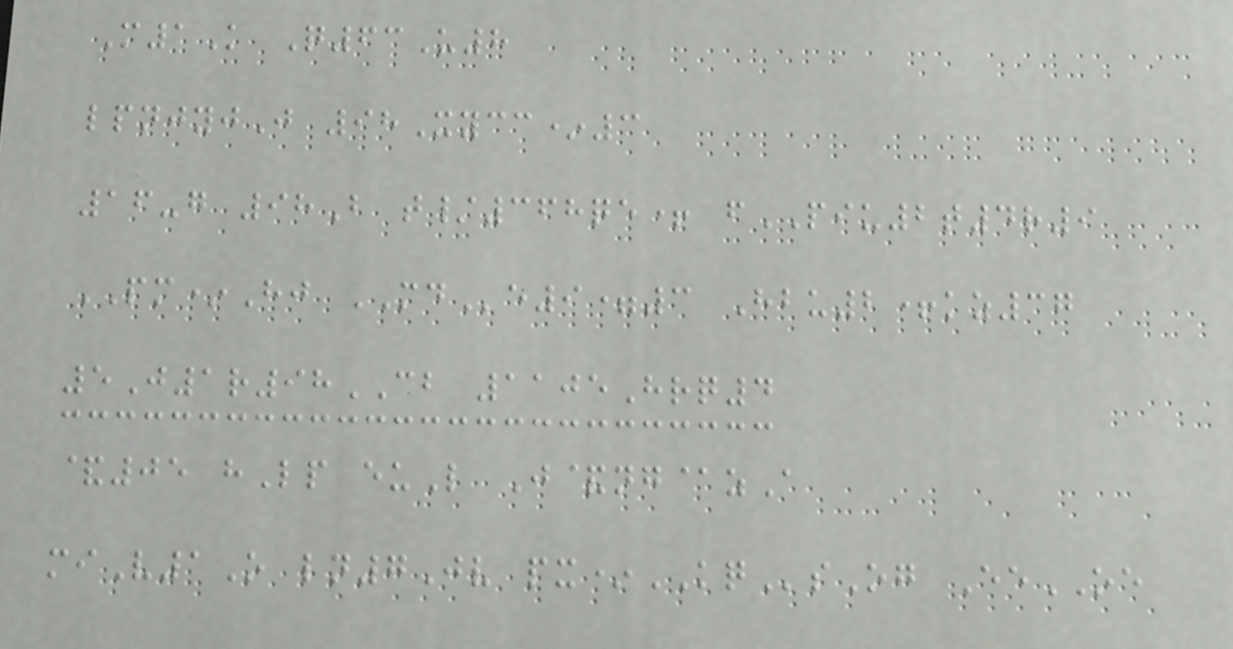M1K Q63U8
lpnjyjJ 98Xycc*3
16-g 98B t/368qe+ fPIU2t4r9
PM*Hj MDe9=3 Hbu2+kz37
5J1r98CB 1105Hrq4
&05 hLp euL J&ng@zA
miV1O ln7Jv px*KQsOg EeOE
